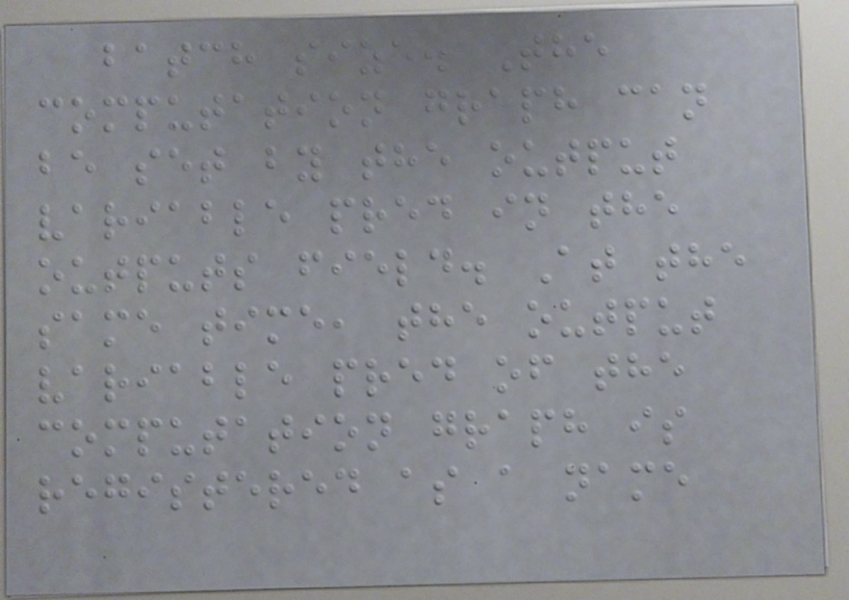batch size. The
computation graph can
be set by the output
variable pred in the
outputs field. At the
same time, the output
variable pred of the
computation graph is
registered as a name
